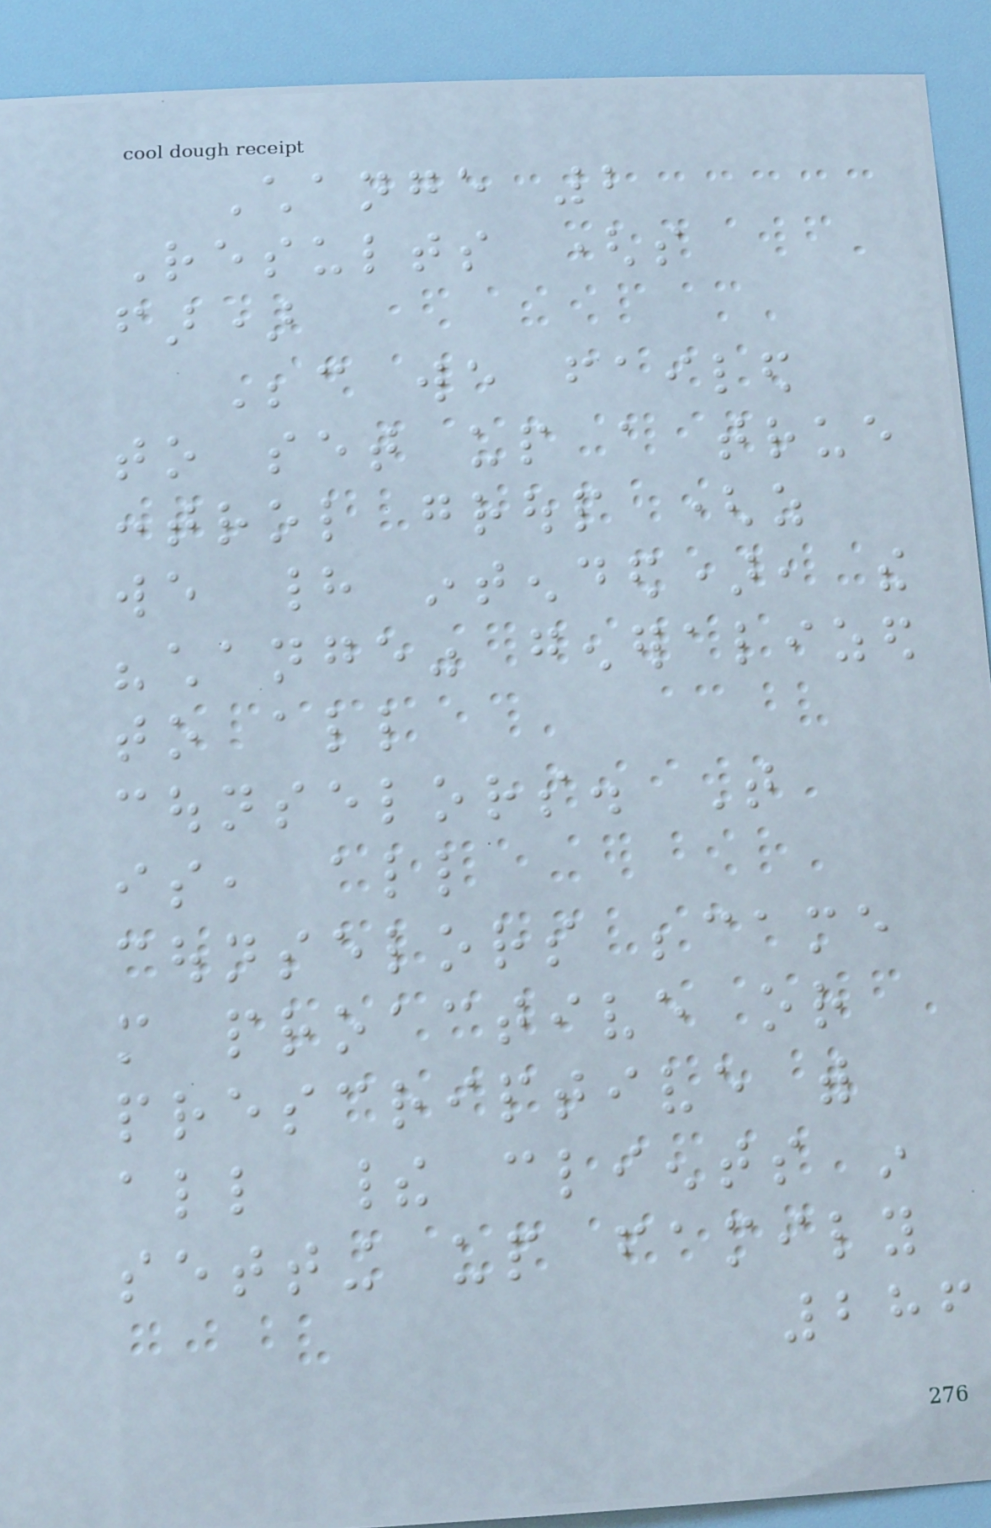Change 2
Results (so
far)
Because we failed
to set up a true
control group (as
we had intended), the
"change" generalized
to all
counselors. That
is, all
counselors became
more proactive or
prescriptive with
all their clients in
setting up family
286
